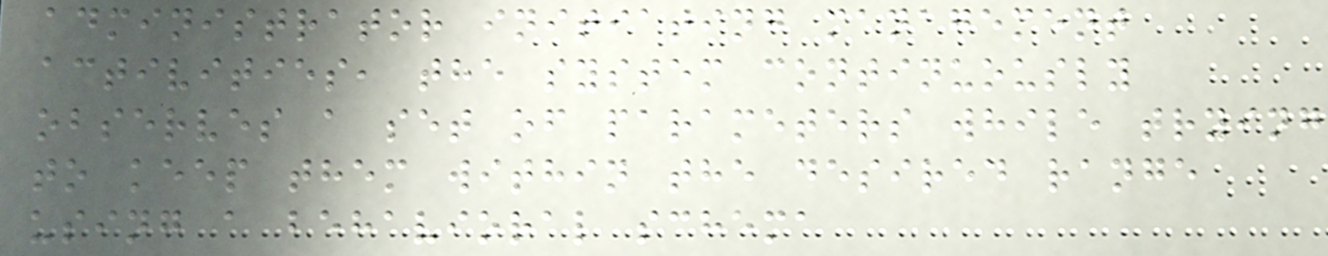administrator initiating management
activities, the system continuously
observes a set of parameters while trying
to keep them within the desired range
using a behavioral schema
